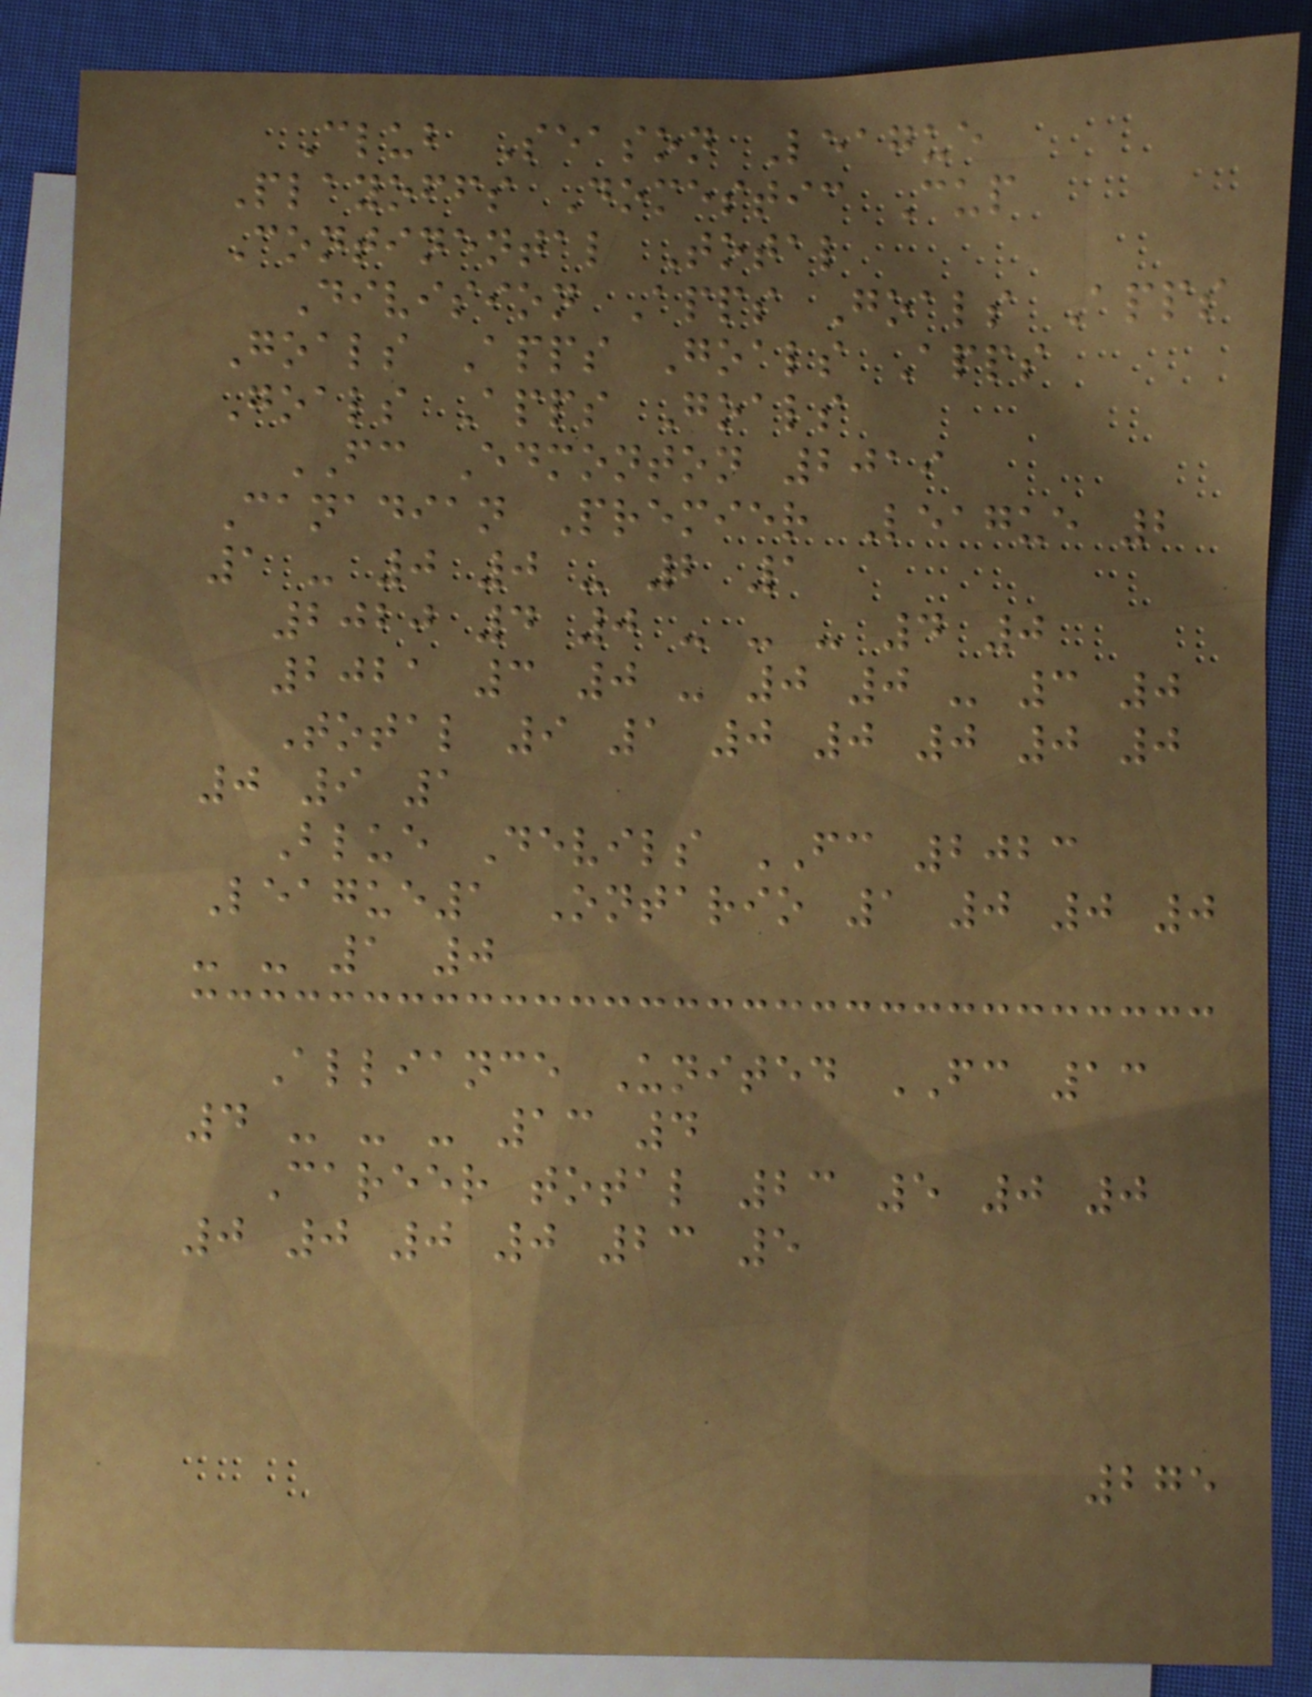Club Season League
Playoffs Domestic Cup
Continental Total
Division Apps Goals Apps
Goals Apps Goals Apps
Goals Apps Goals
FC Edmonton 2019
Canadian Premier League 2
1 - 0 0 - 2 1
2020 4 0 - - - 4 0
2021 3 0 - 0 0 - 3 0
Total 9 1 0 0 0 0 0
0 9 1
Blue Devils FC 2023
League1 Ontario 1 0 0 0
- - 1 0
Alliance United FC 13
4 - - - 13 4
Career total 23 5 0 0
0 0 0 0 23 5
275
